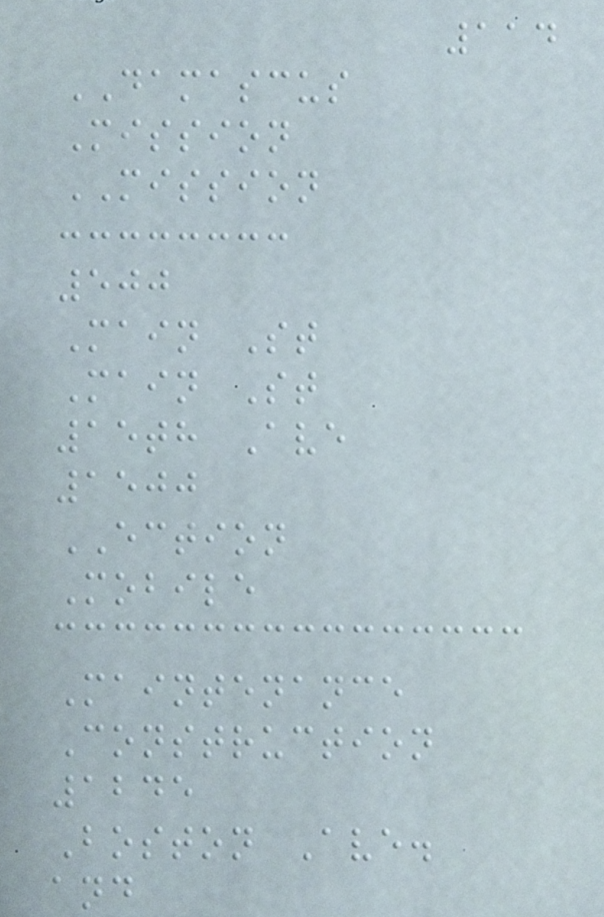114
DAMASCUS
Mission
MISSION
500
Main St
Main St
15th Ave
1500
ECTION
Mobile
Maintenance
Construction
1245
Boston Ave.
and
